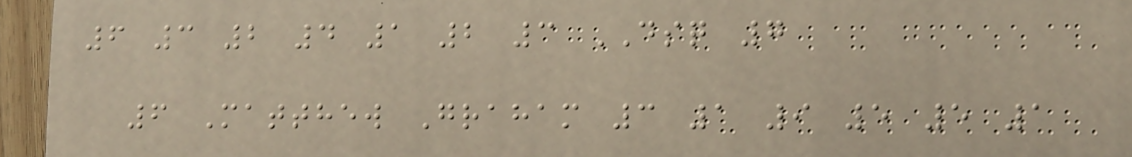6 3 2 4 1 2 3 DSQ 7
6 Matthew Graham 3 1 9 5 5 1
